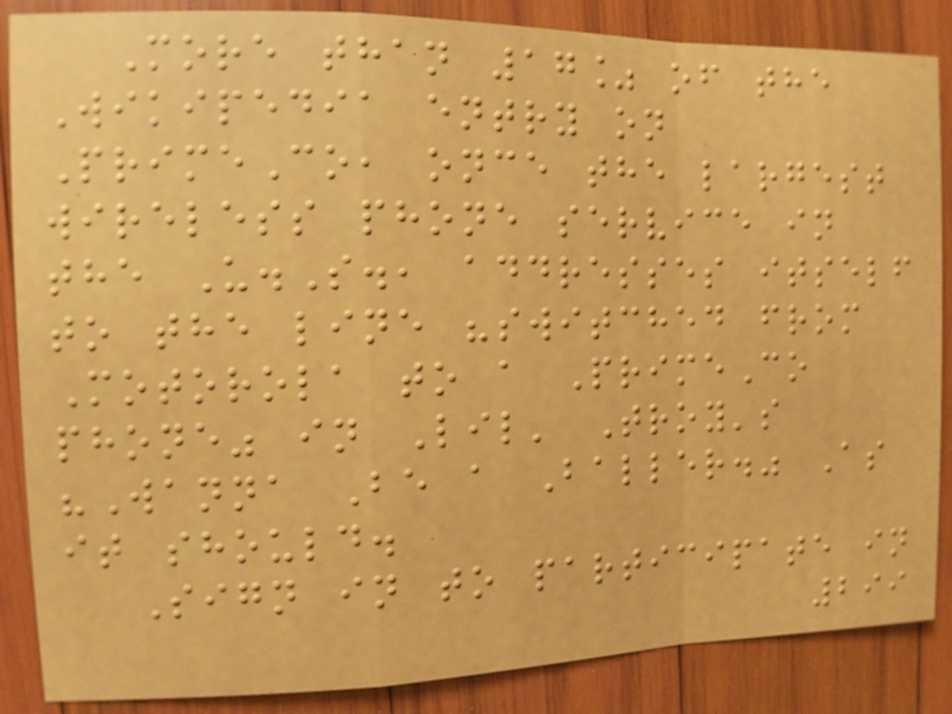More than 17% of the
Wikipedia entry on
PrimeCo, once the largest
wireless phone service in
the U.S., addresses itself
to the line "switched from
Motorola to a PrimeCo
phone" in Lil' Troy's
"Wanna Be a Baller." As
it should.
Sign in to participate in
299
